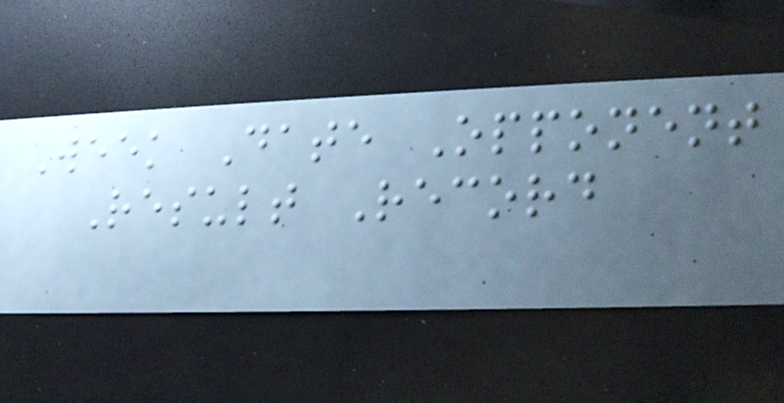Week Date Opponent
Result Record
